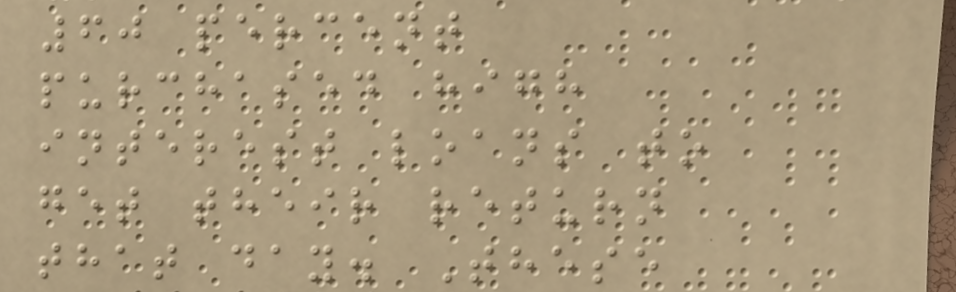60 percent
purchased high
interest loans to
get their return
that day. These
